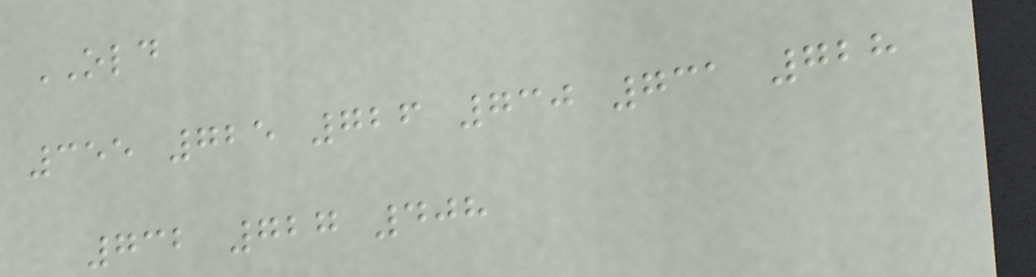OLD
355 725 726 730 731 728
732 727 408
